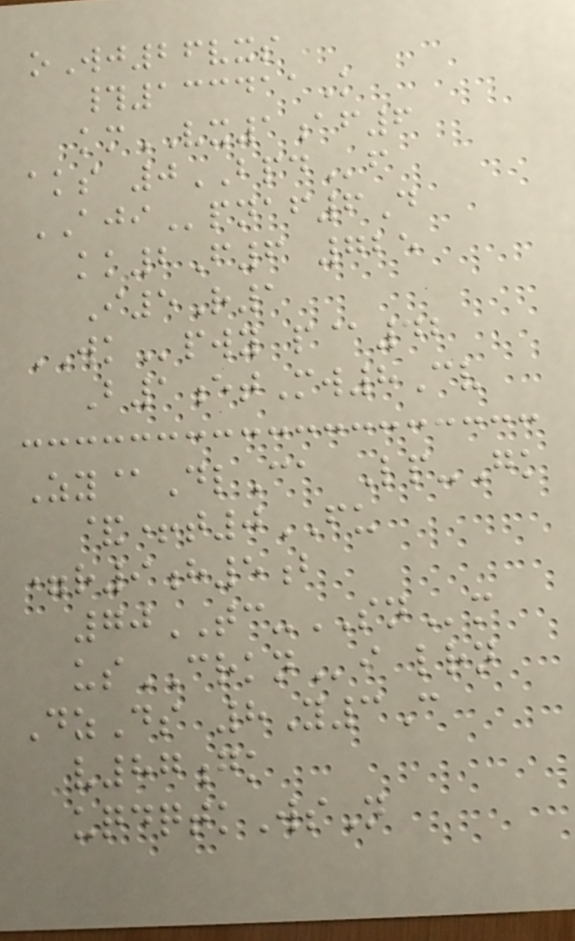oWj26vxs
#133411K
kmVX1af6
aks 0BPDf
AJIpnaf6D
kk2F6 725
I5R1
WKpwy p@42
B1etMw8Cv
Zy@DlCa Lp-Gk
&+t0FU
=r9h5b
70TC-SNm
usCRKNi lrn
DzDs 8Y3C
v87gk
uqdqtkWsN
